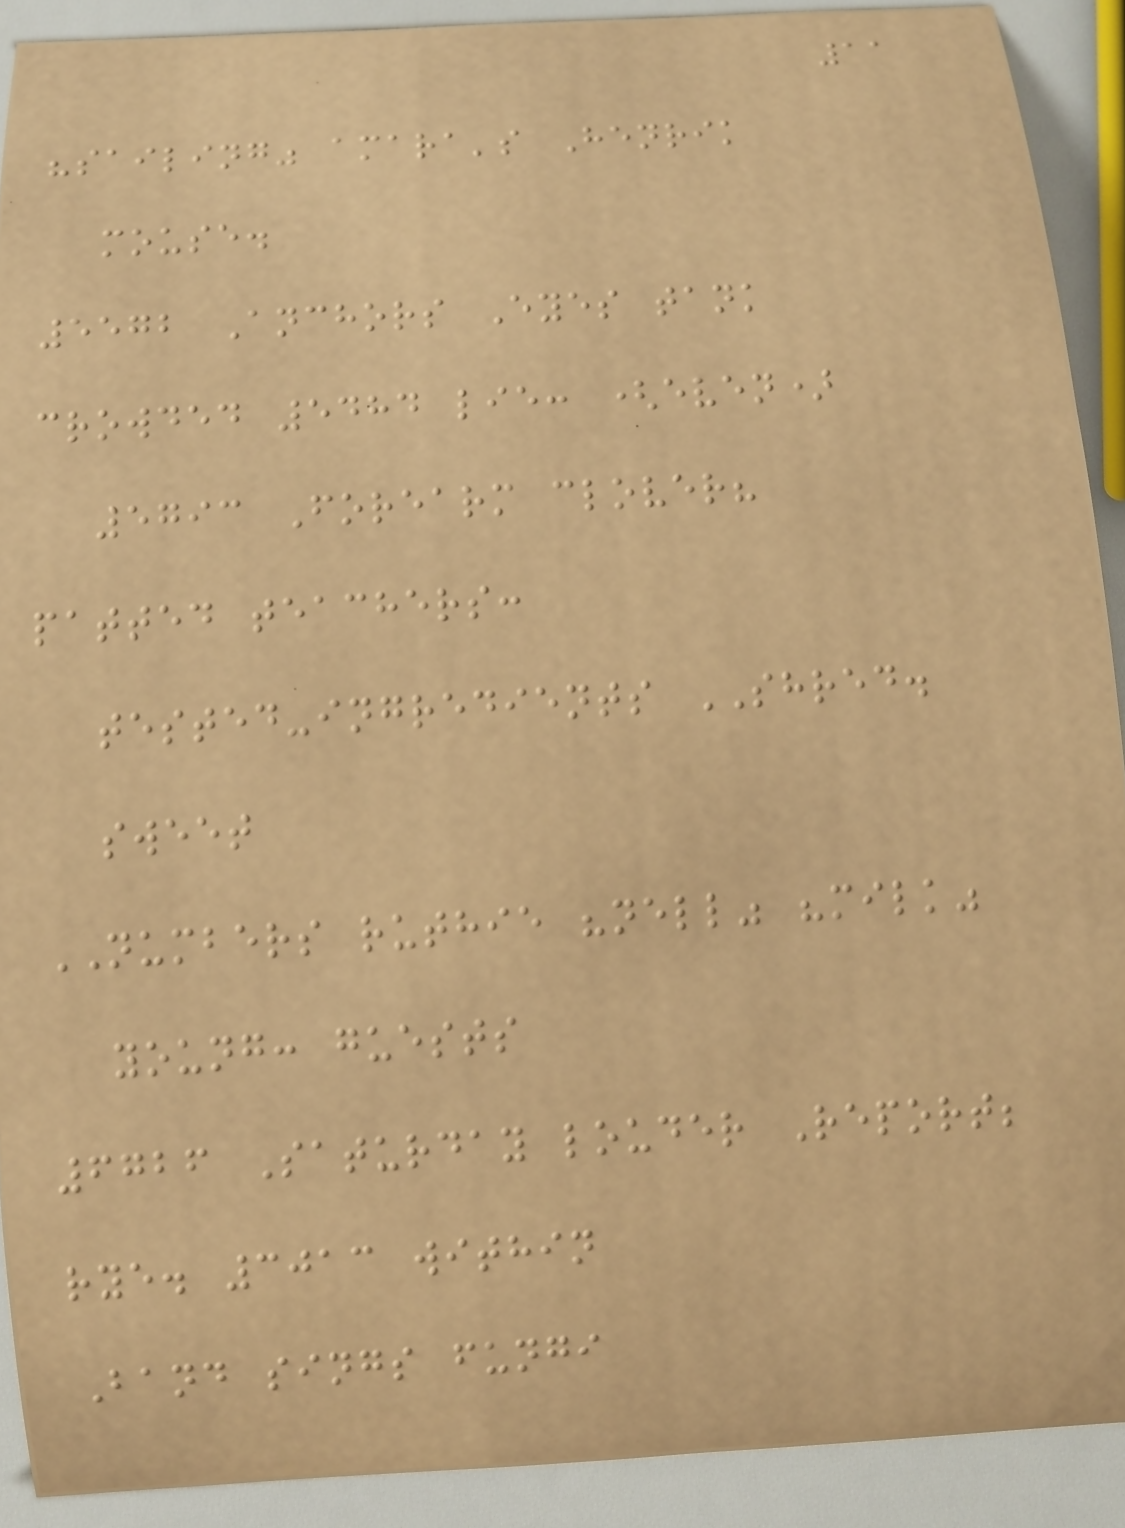11
"sailing" amara's Henrik
mouse.
5572 Anchors Eyes tank
crowded 5484 lie: (even)
5793 Forearm clover?
patted teachers:
tested-ingredients SHRED.
sweet
NUMBERS ruthie "nell" "milk"
young: guests
6726 Saturday louder Report;
rye. 3013 within
Band sings fungi
